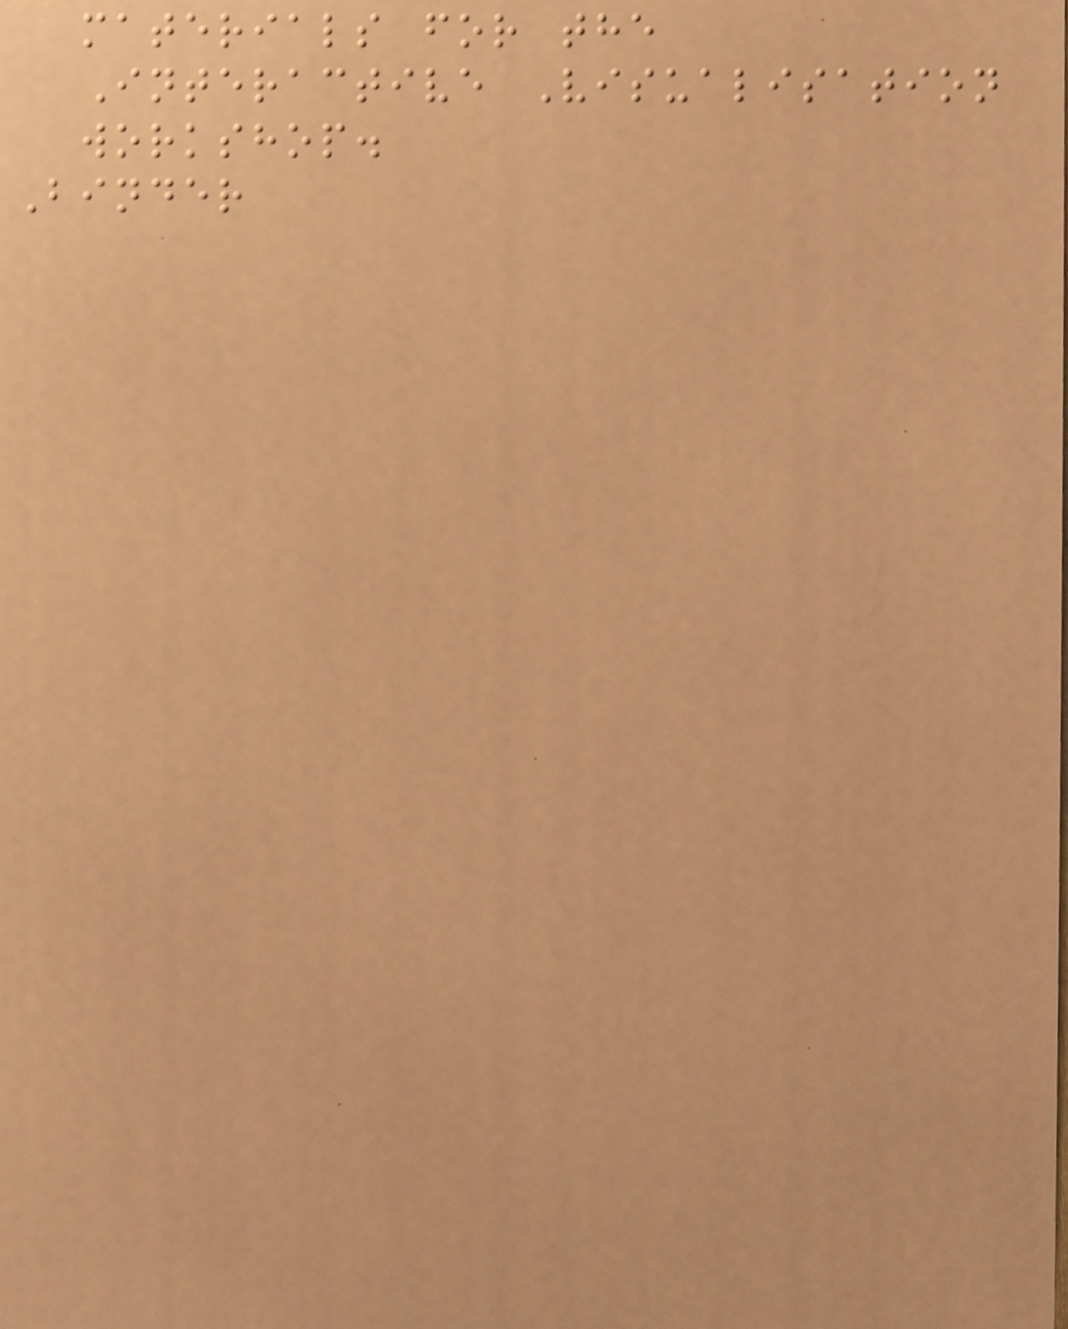materials for the
Interactive Visualisation
workshop.
Binder
